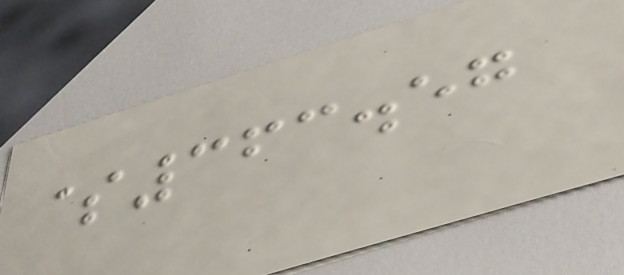$363.57
